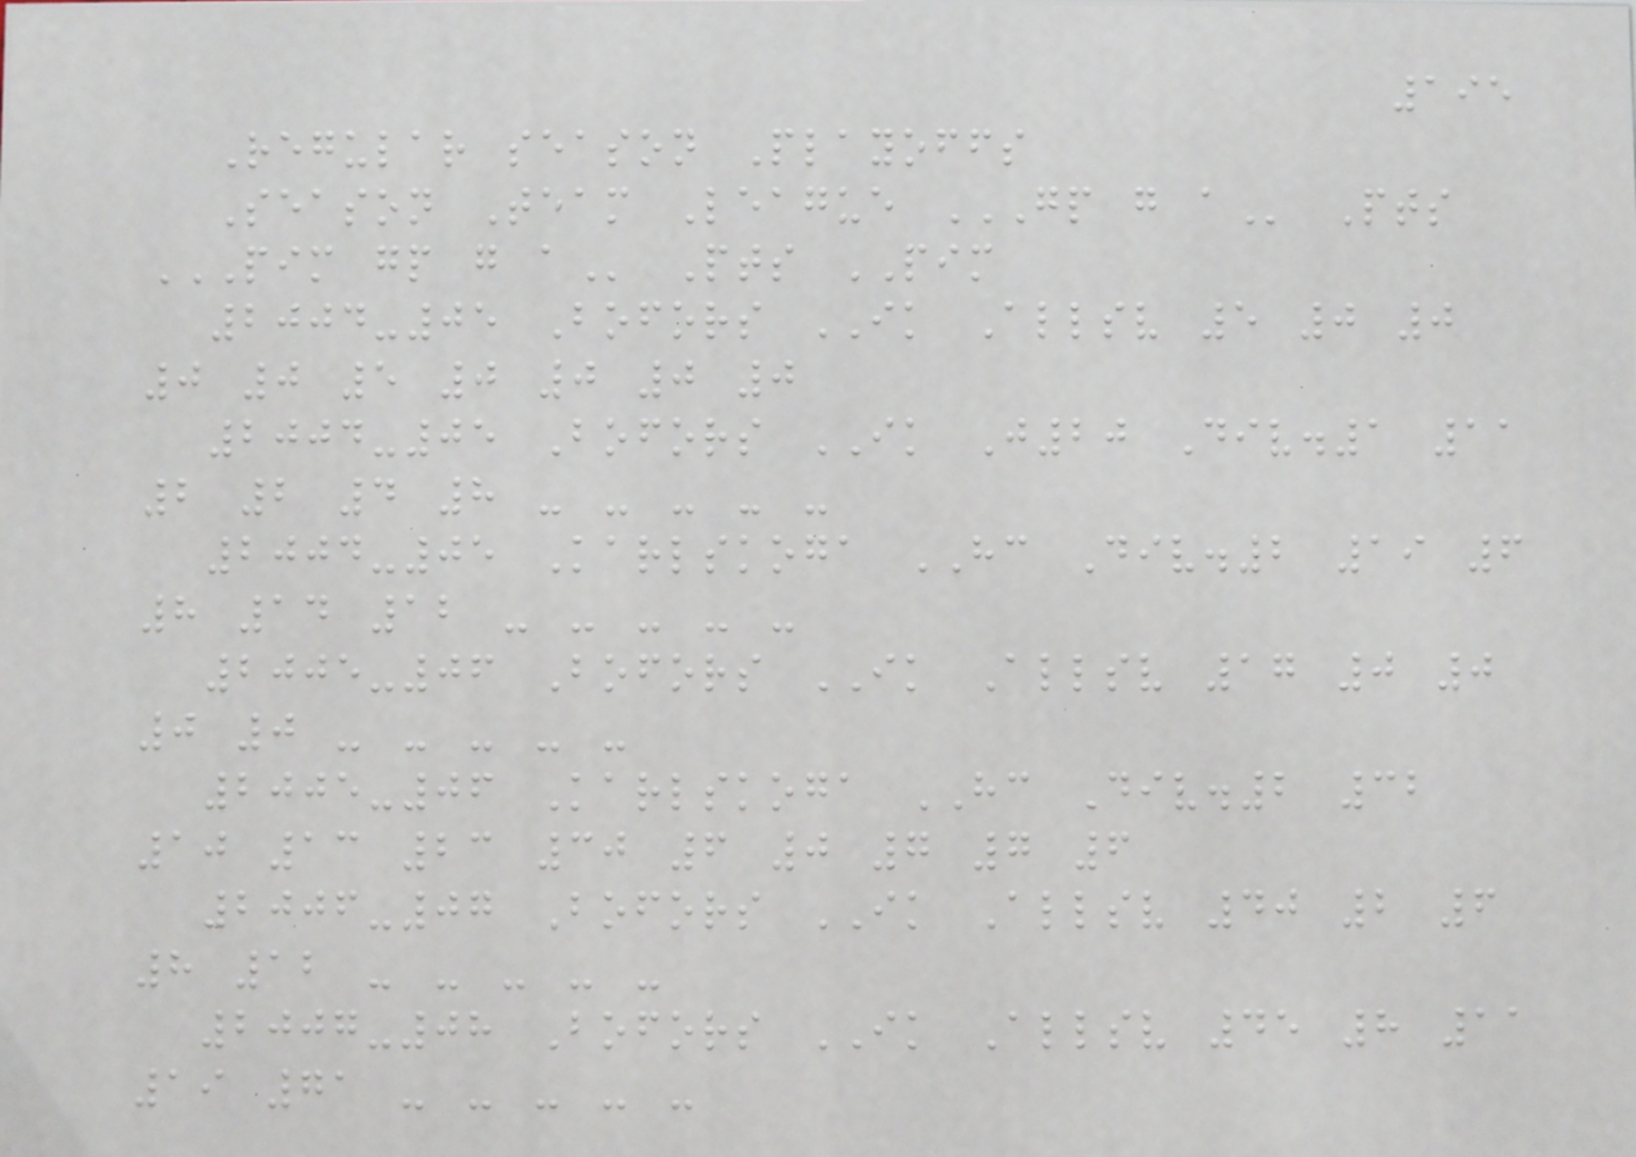195
Regular season Playoffs
Season Team League GP G A Pts
PIM GP G A Pts PIM
2004-05 Bofors IK Allsv 5 0 0
0 0 5 0 0 0 0
2004-05 Bofors IK J20 Div.1 11
2 2 4 8 - - - - -
2004-05 Karlskoga HC Div.2 19 6
8 14 12 - - - - -
2005-06 Bofors IK Allsv 17 0 0
0 0 - - - - -
2005-06 Karlskoga HC Div.2 32
10 13 23 30 6 0 7 7 6
2006-07 Bofors IK Allsv 40 2 6
8 12 - - - - -
2007-08 Bofors IK Allsv 45 8 11
19 71 - - - - -
